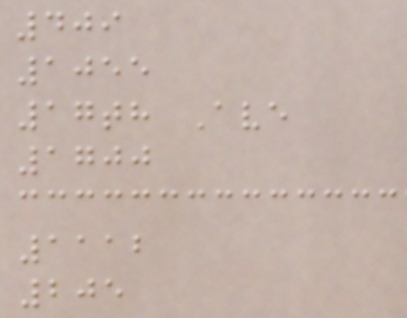409
1055
17th Ave
1700
1112
205
